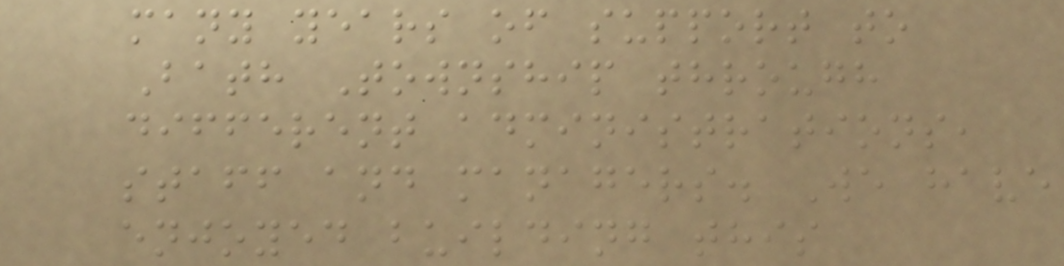many years of support to
Bath Township through
different administrations,
staff and managers. We have
enjoyed building this
